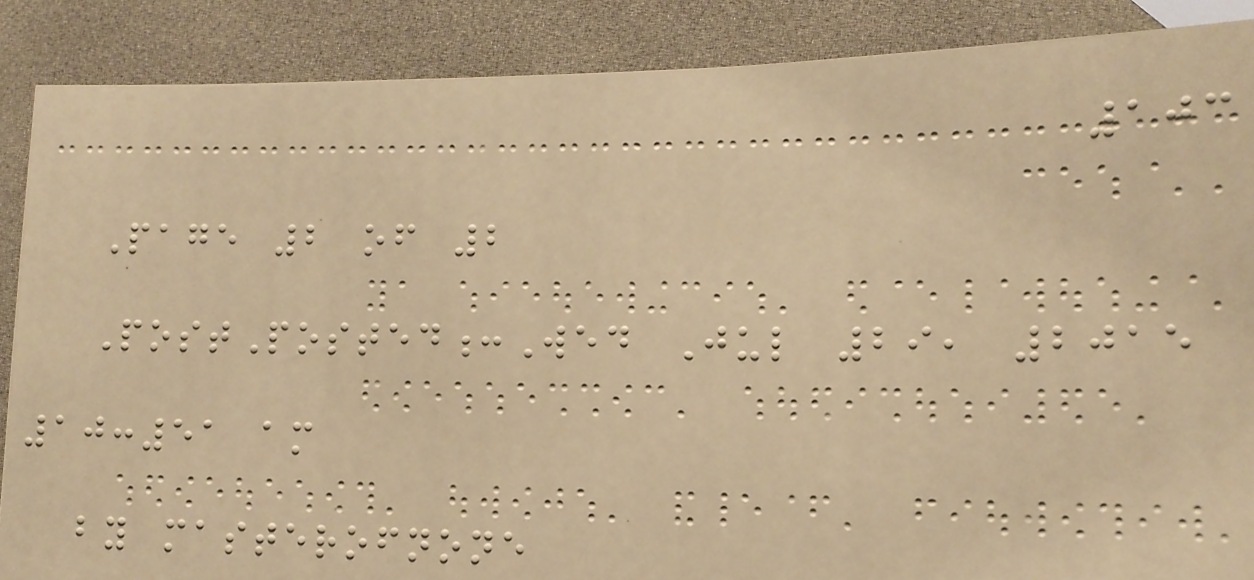103
Page 2 of 2
PostPosted:Wed Jul 29, 2015
10:51 am
by masterofnone
